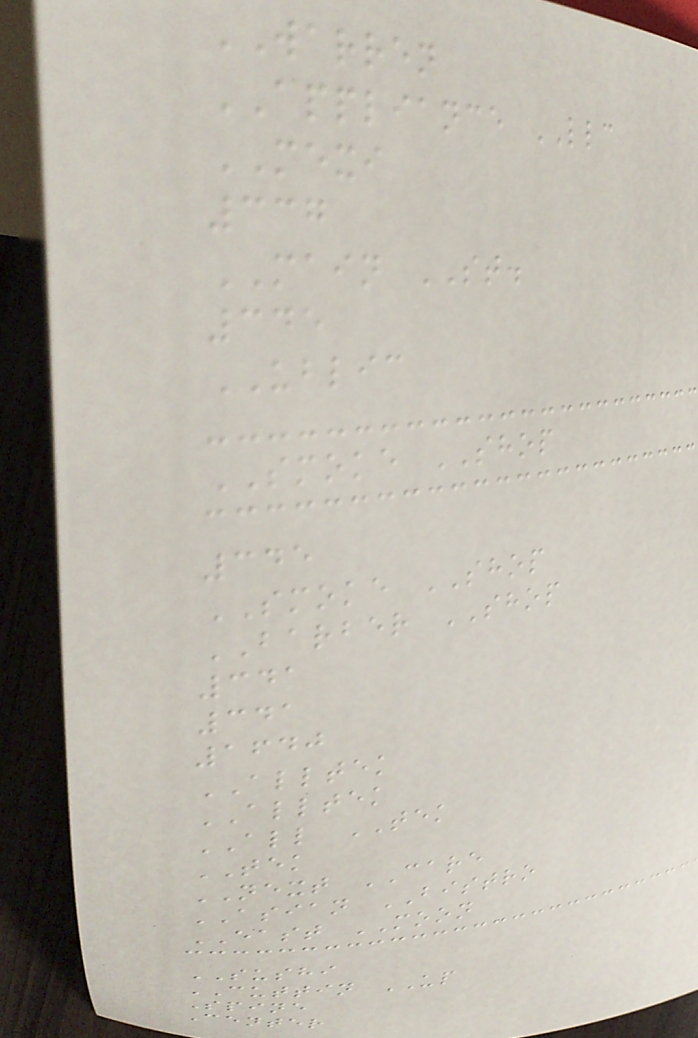WARREN
APPLIANCE LLC
MEXI
337
MAIN ST.
345
UBLIC
SMOKE SHOP
345
SMOKE SHOP
BARBER SHOP
341
341
1640
ALLTEK
ALLTEK
ALL TEK
TEK
NEXT CARE
ASIAN BISTRO
EAST MOON
SUSHI
CUTTIN UP
Spine
Center
